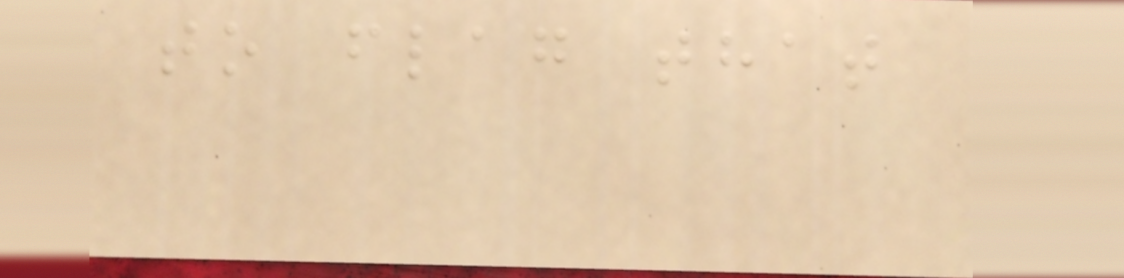to flag that
